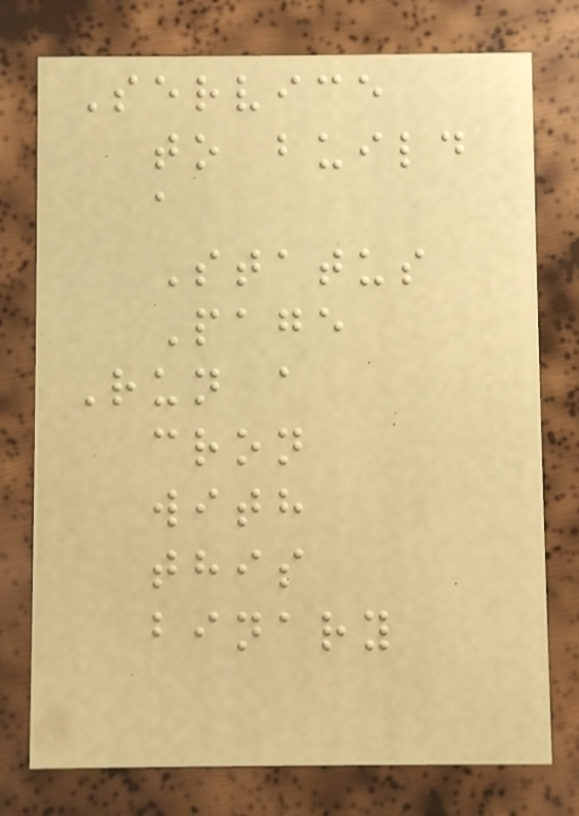Service
to build
a
Status
Page
Run a
cron
with
this
binary
